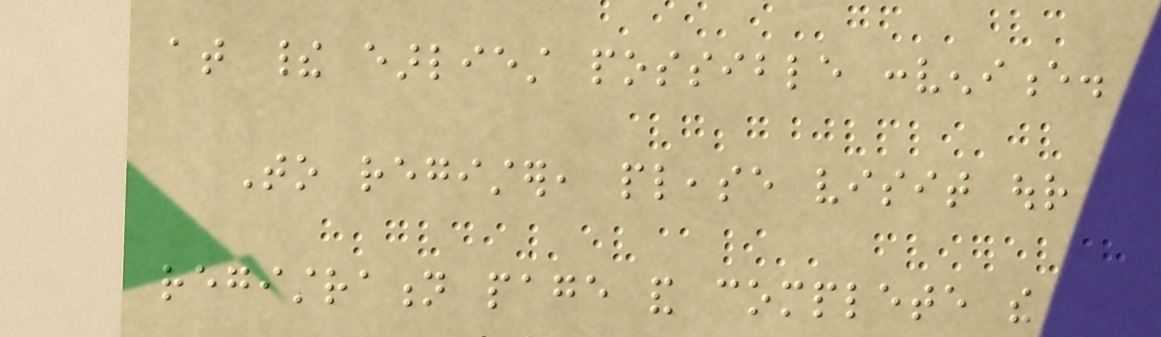at their earliest possible convenience.
To register, please visit our
registration page and complete the
